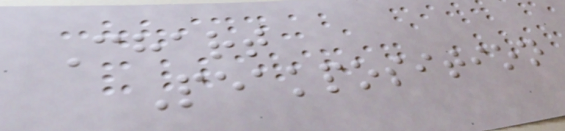Chart
Peakposition
